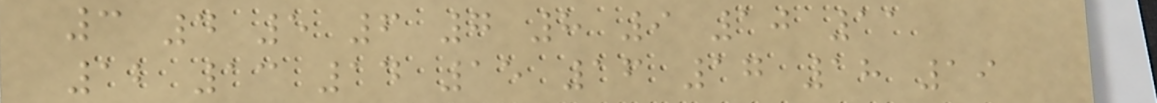3 4 5 6 7 8 9 10 11
12 13 14 15 16 17 18 19
